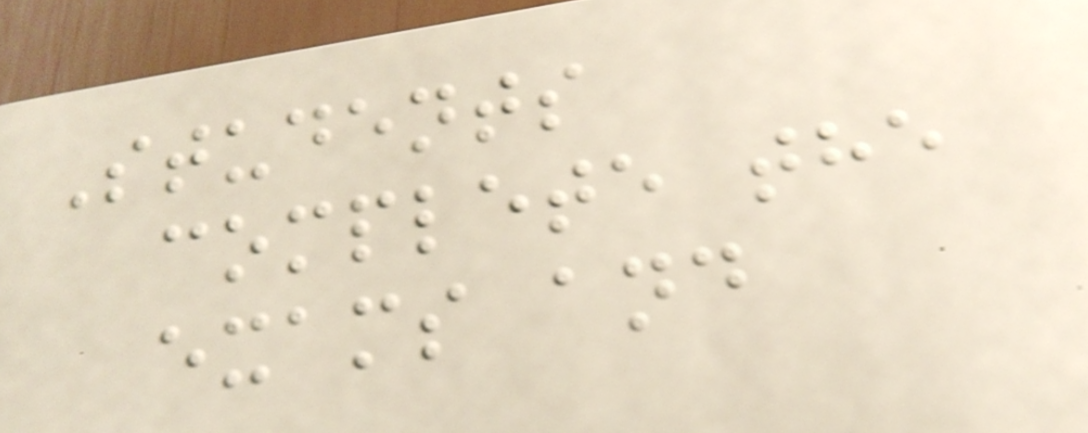Students
complete the
exams and
